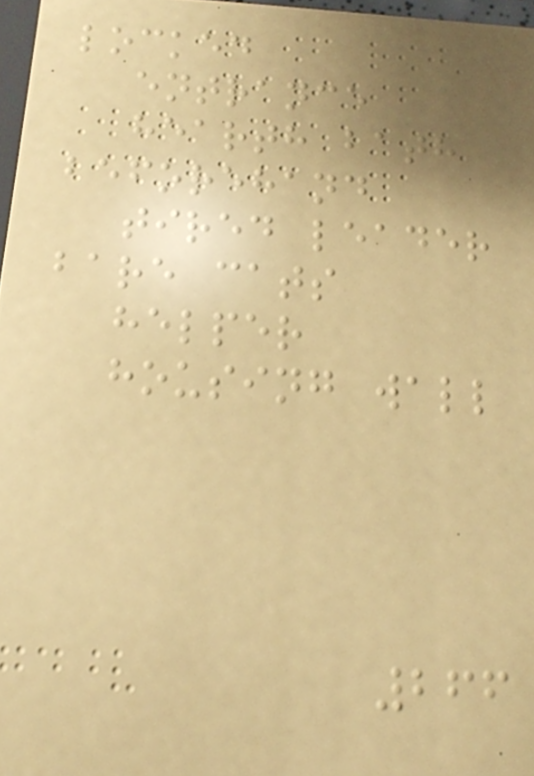locked
entrance
hearth bath
beforehand
tired leader
bare cats
helper
housing wall
266
